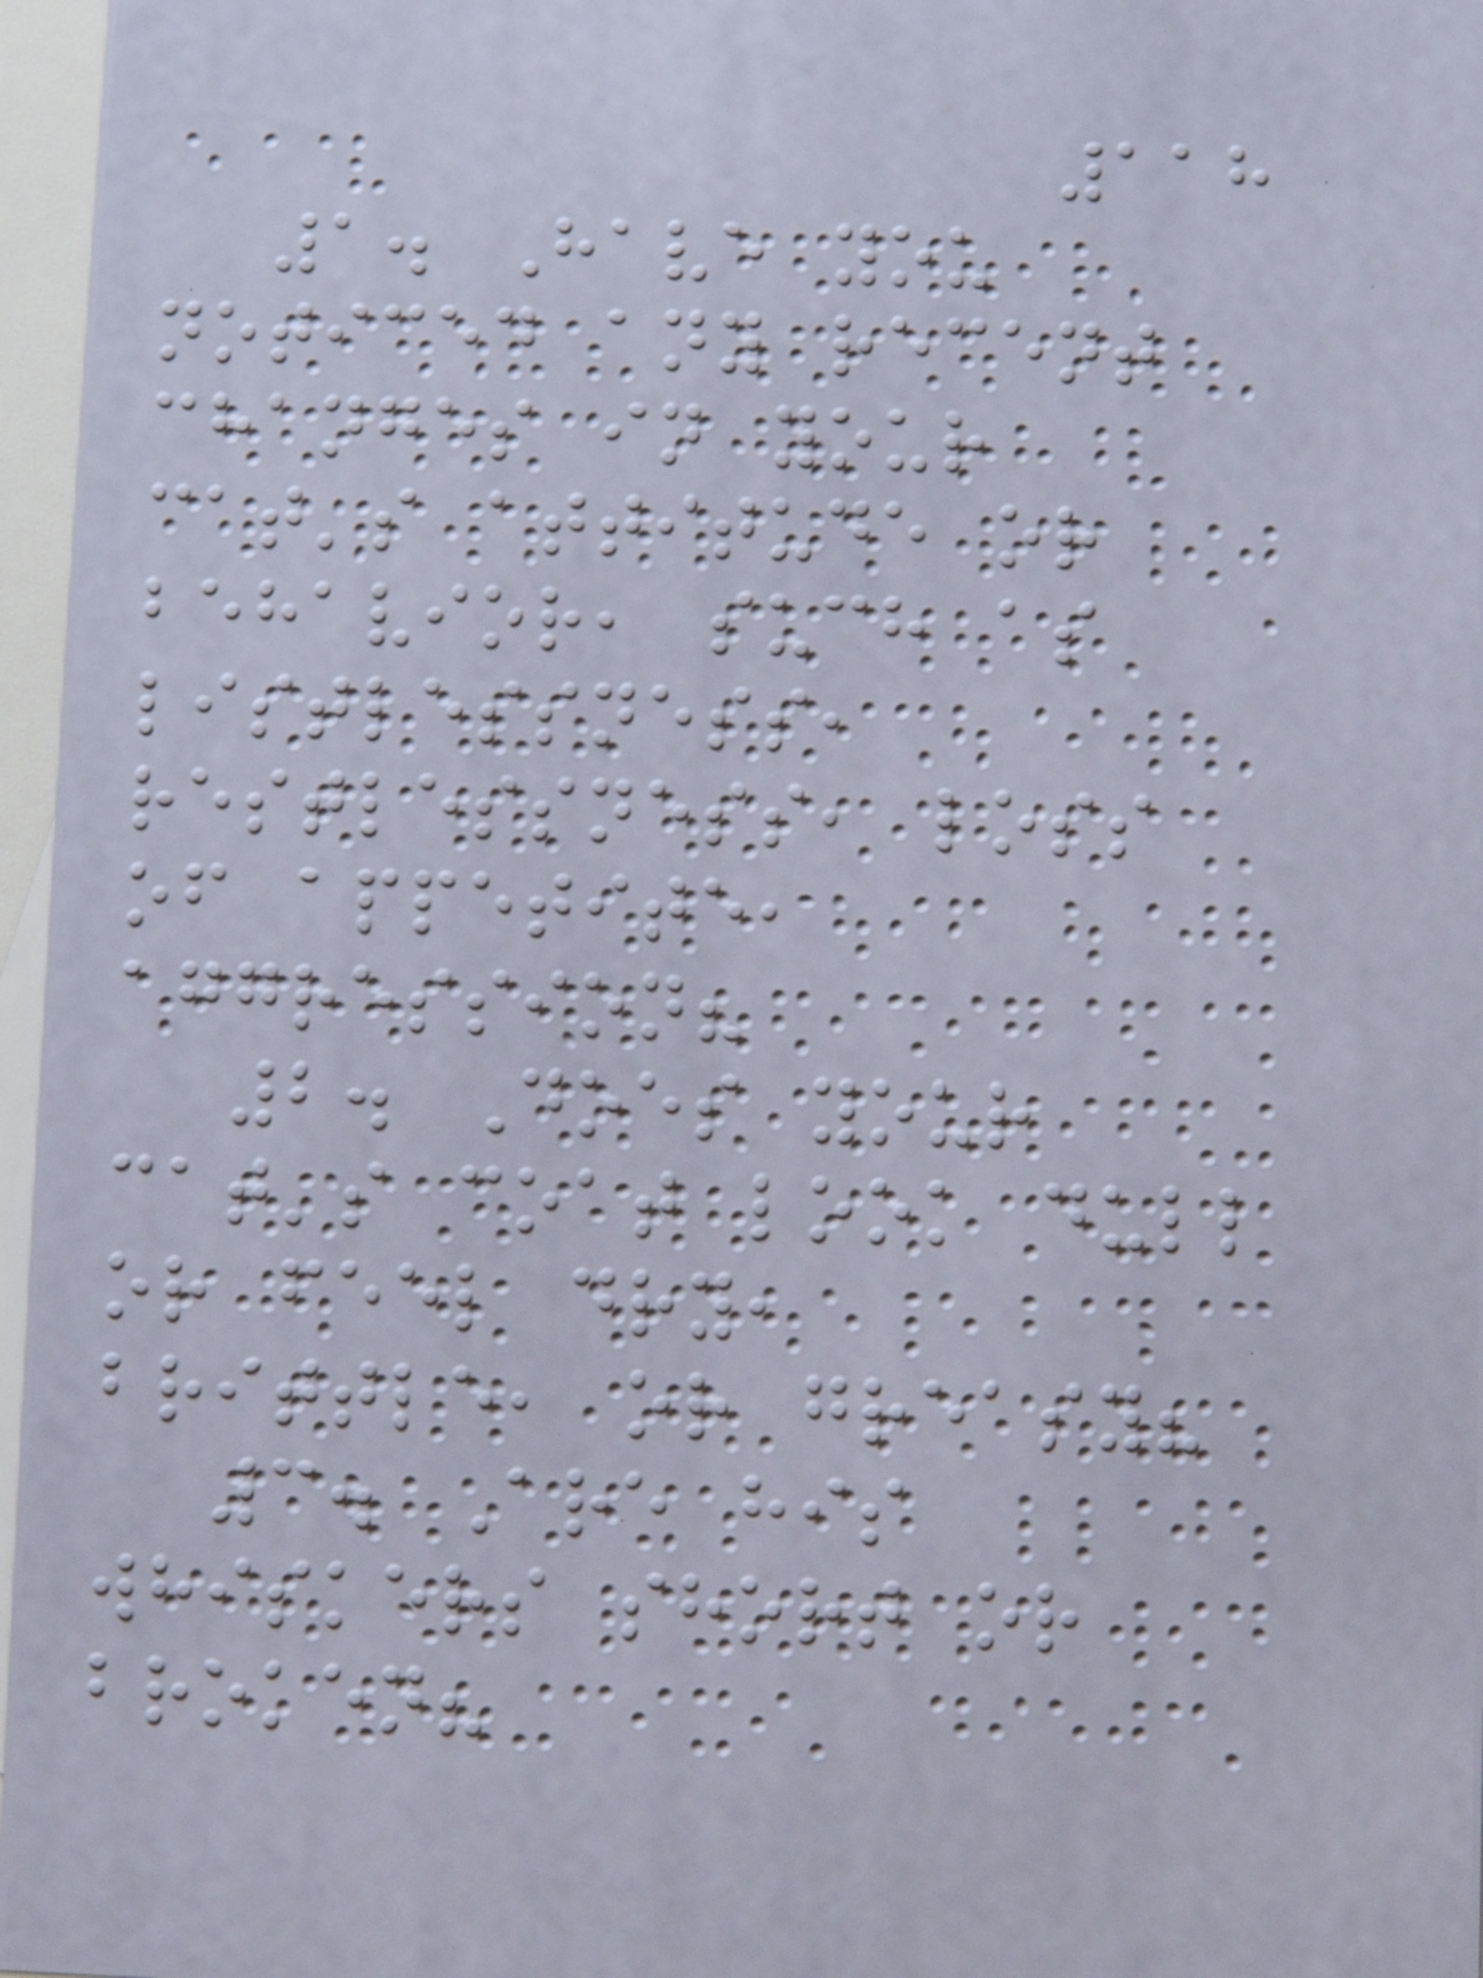118
1. Have you
noticed any recent
changes in your
cat's attitude or
behavior, such as
listlessness,
restlessness, loss
of appetite,
aggression?
2. Does your
cat's coat look dull
or feel dry,
brittle, or greasy?
3. Are his
whiskers short or
broken?
